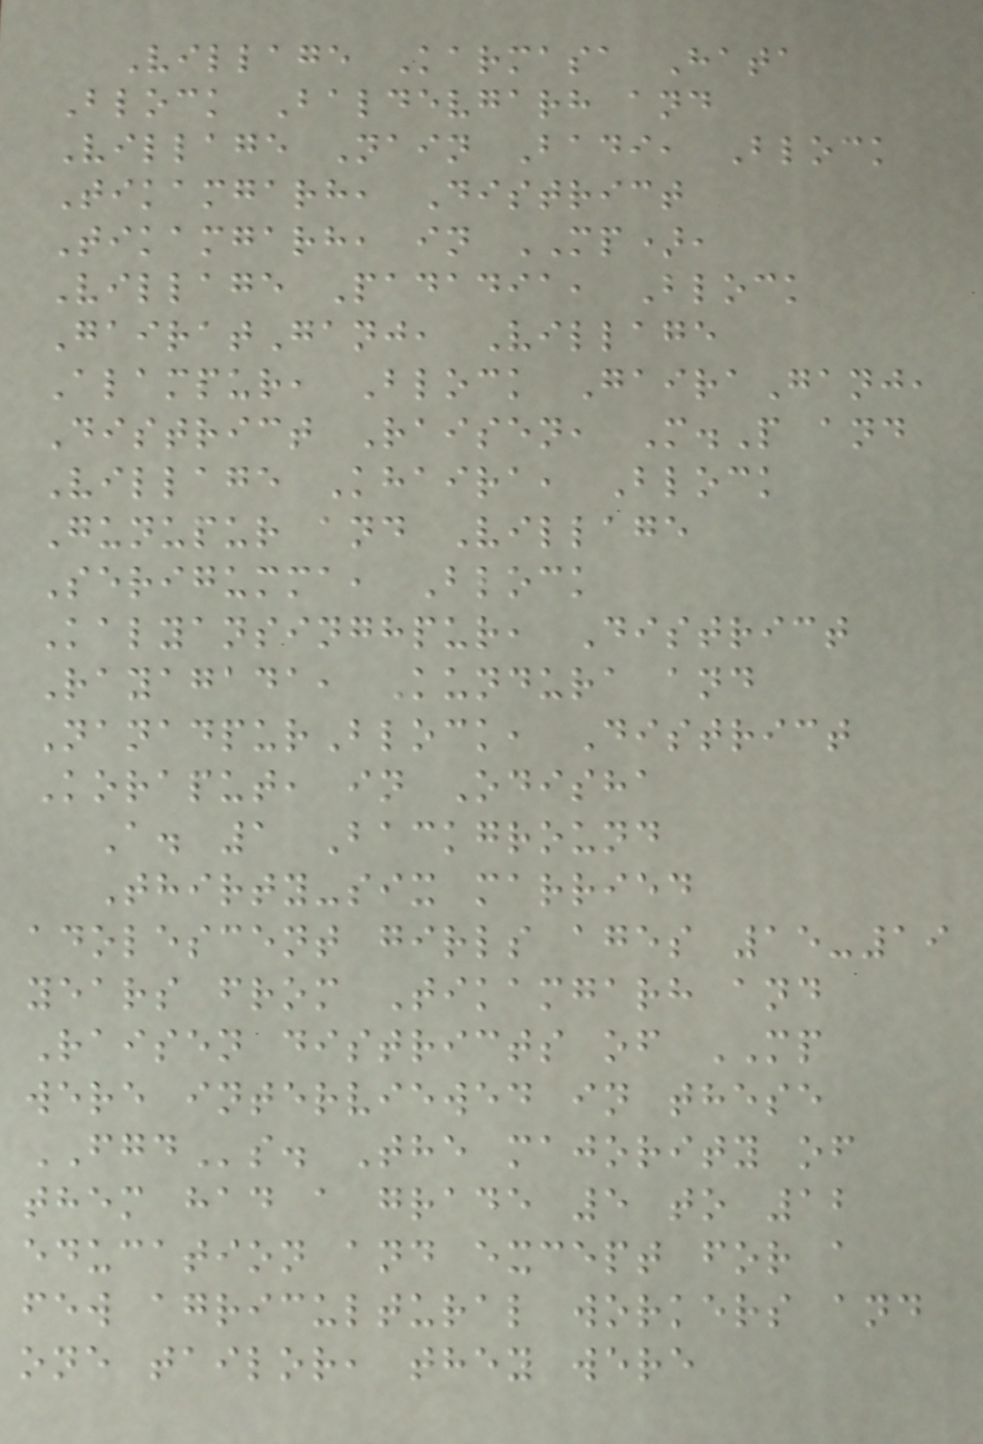Village Karmasa Hata
Block Baldevgarh and
Village Nain Badi, Block
Tikamgarh, District
Tikamgarh, in MP),
Village Padadia, Block
GairatGanj, Village
Alampur, Block GairaGanj,
District Raisen, M.P and
Village Khaira, Block
Gunupur and Village
Serigumma, Block
Kalyansinghpur, District
Rayagada, Kundura and
NanadpurBlock, District
Koraput, in Odisha
A. 1 Background
Thirty-six married
adolescent girls ages 15-19
years from Tikamgarh and
Raisen districts of MP
were interviewed in these
FGDs. The majority of
them had a grade 5 to 12
education and except for a
few agricultural workers and
one tailor, they were
